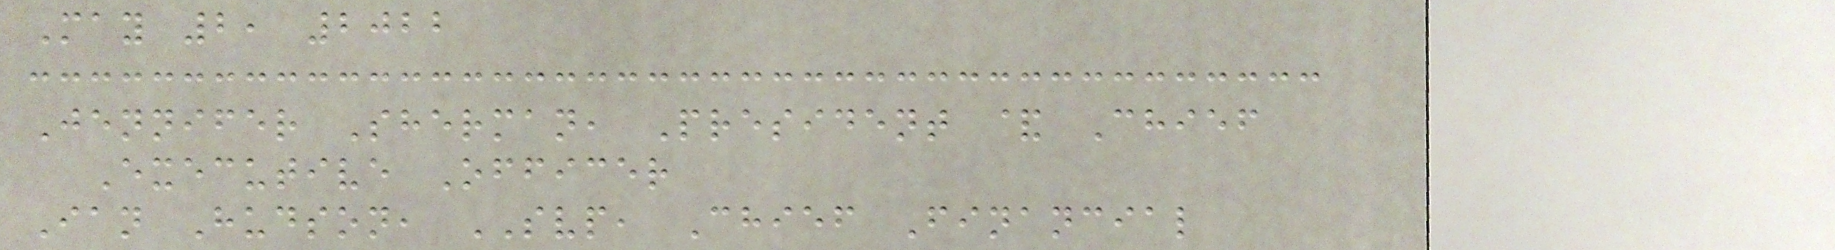May 2, 2022
Jennifer Sherman, President & Chief
Executive Officer
Ian Hudson, SVP, Chief Financial
